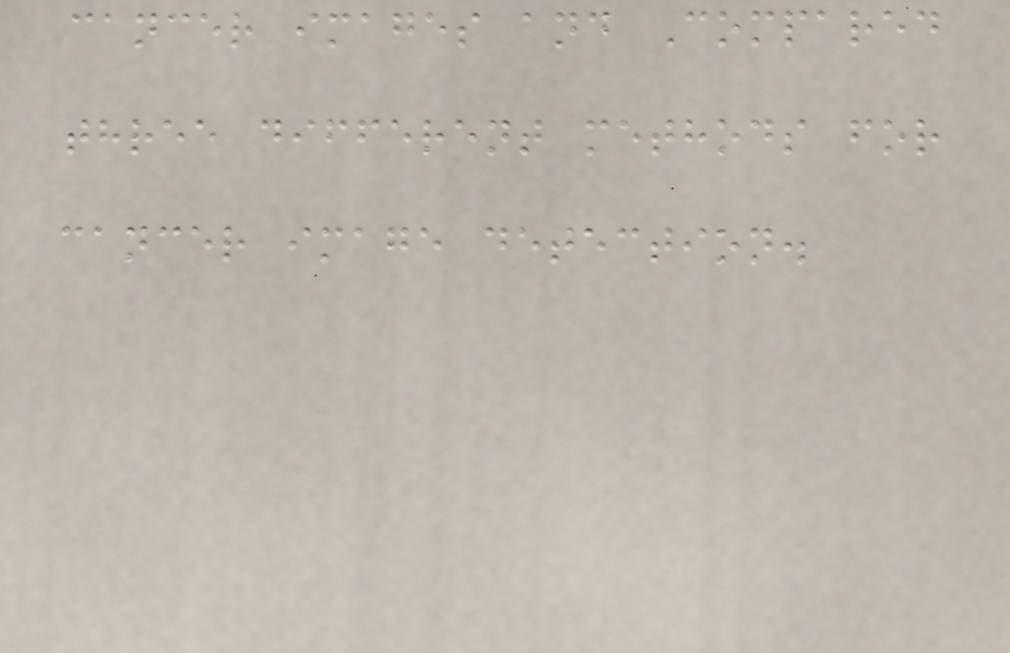cancer images and Compared
three different methods for
cancer image detection.
